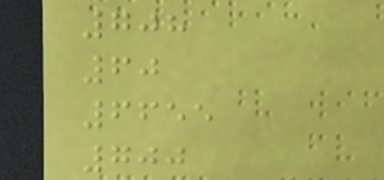708
60
6655
700
